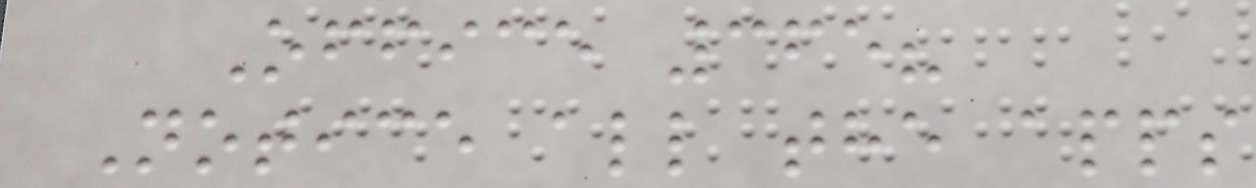Office 365?
Notice all the apps
